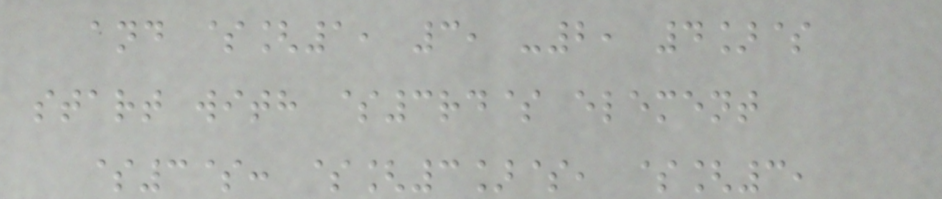and $[1, 3, -2, 4]$
start with $3rd$ element
$3$: $[3]$, $[3,
